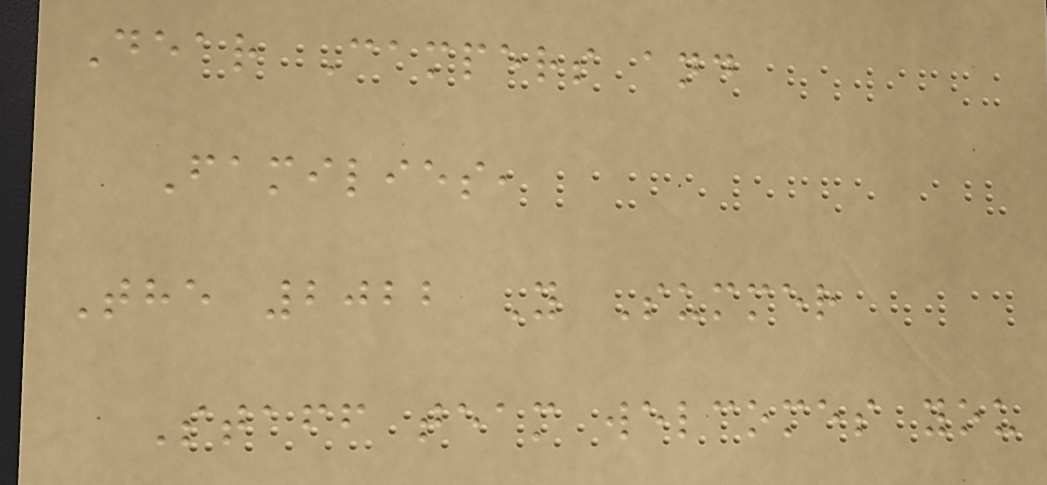Dear Campers and
Families,
The 2022 Y Summer
Staff team welcomes you
